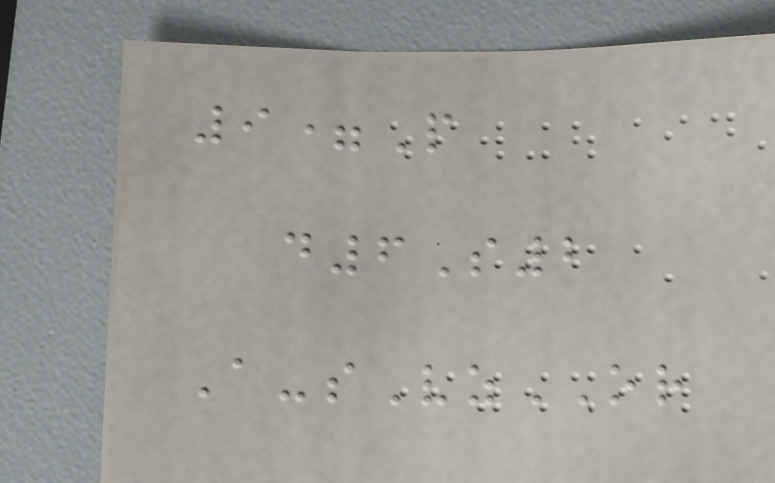9=P
d6S2
A-sVzOR
